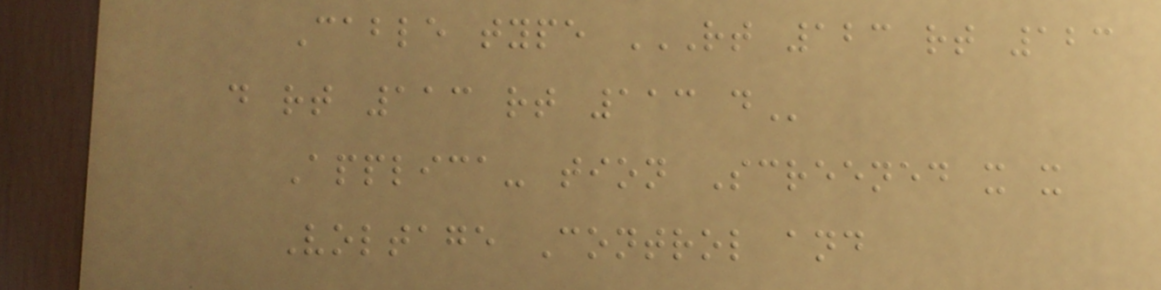Cable type RT 123 RT 123
D RT 113 RT 113 D
Applica- tion Screened x x
Voltage Control and
